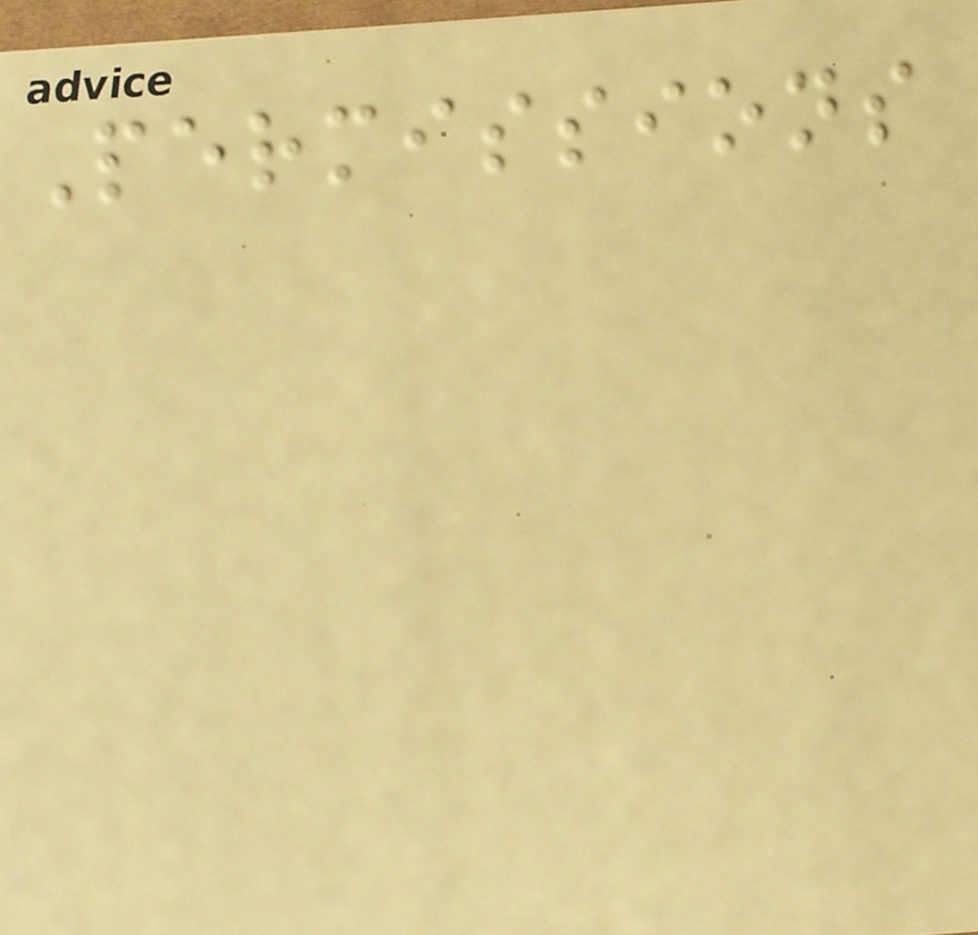Permissions
